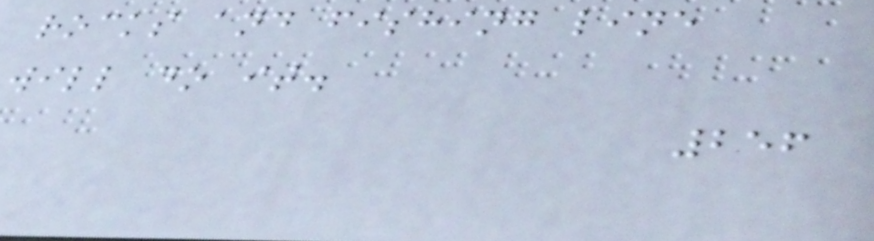rocks and fishing line
will do it.
256
